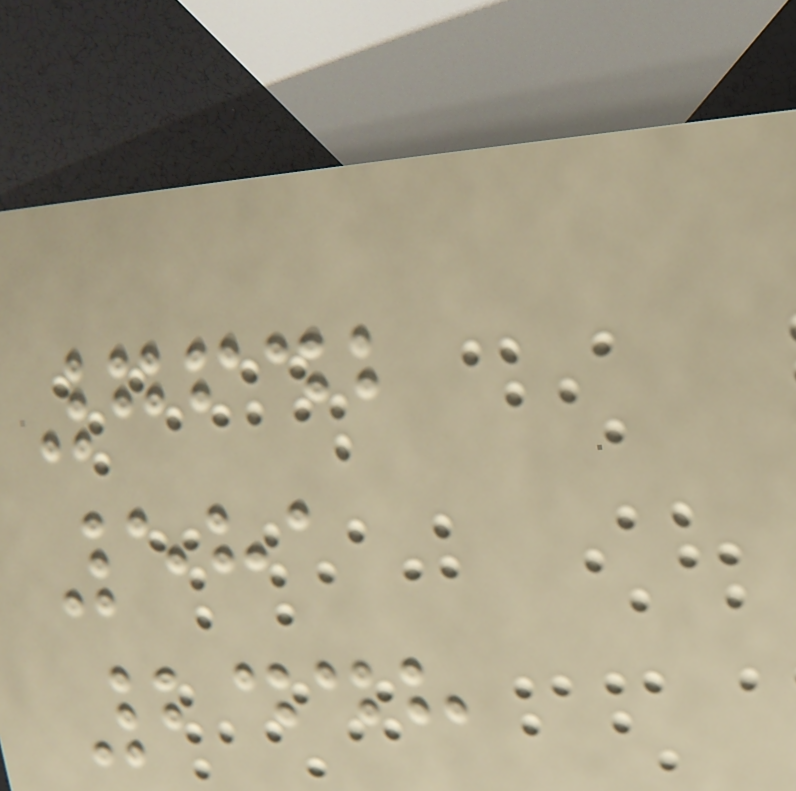7642
581
2448
